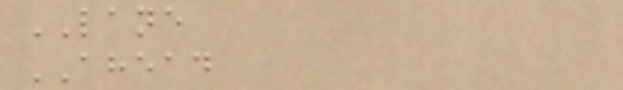LANE
AHEAD
